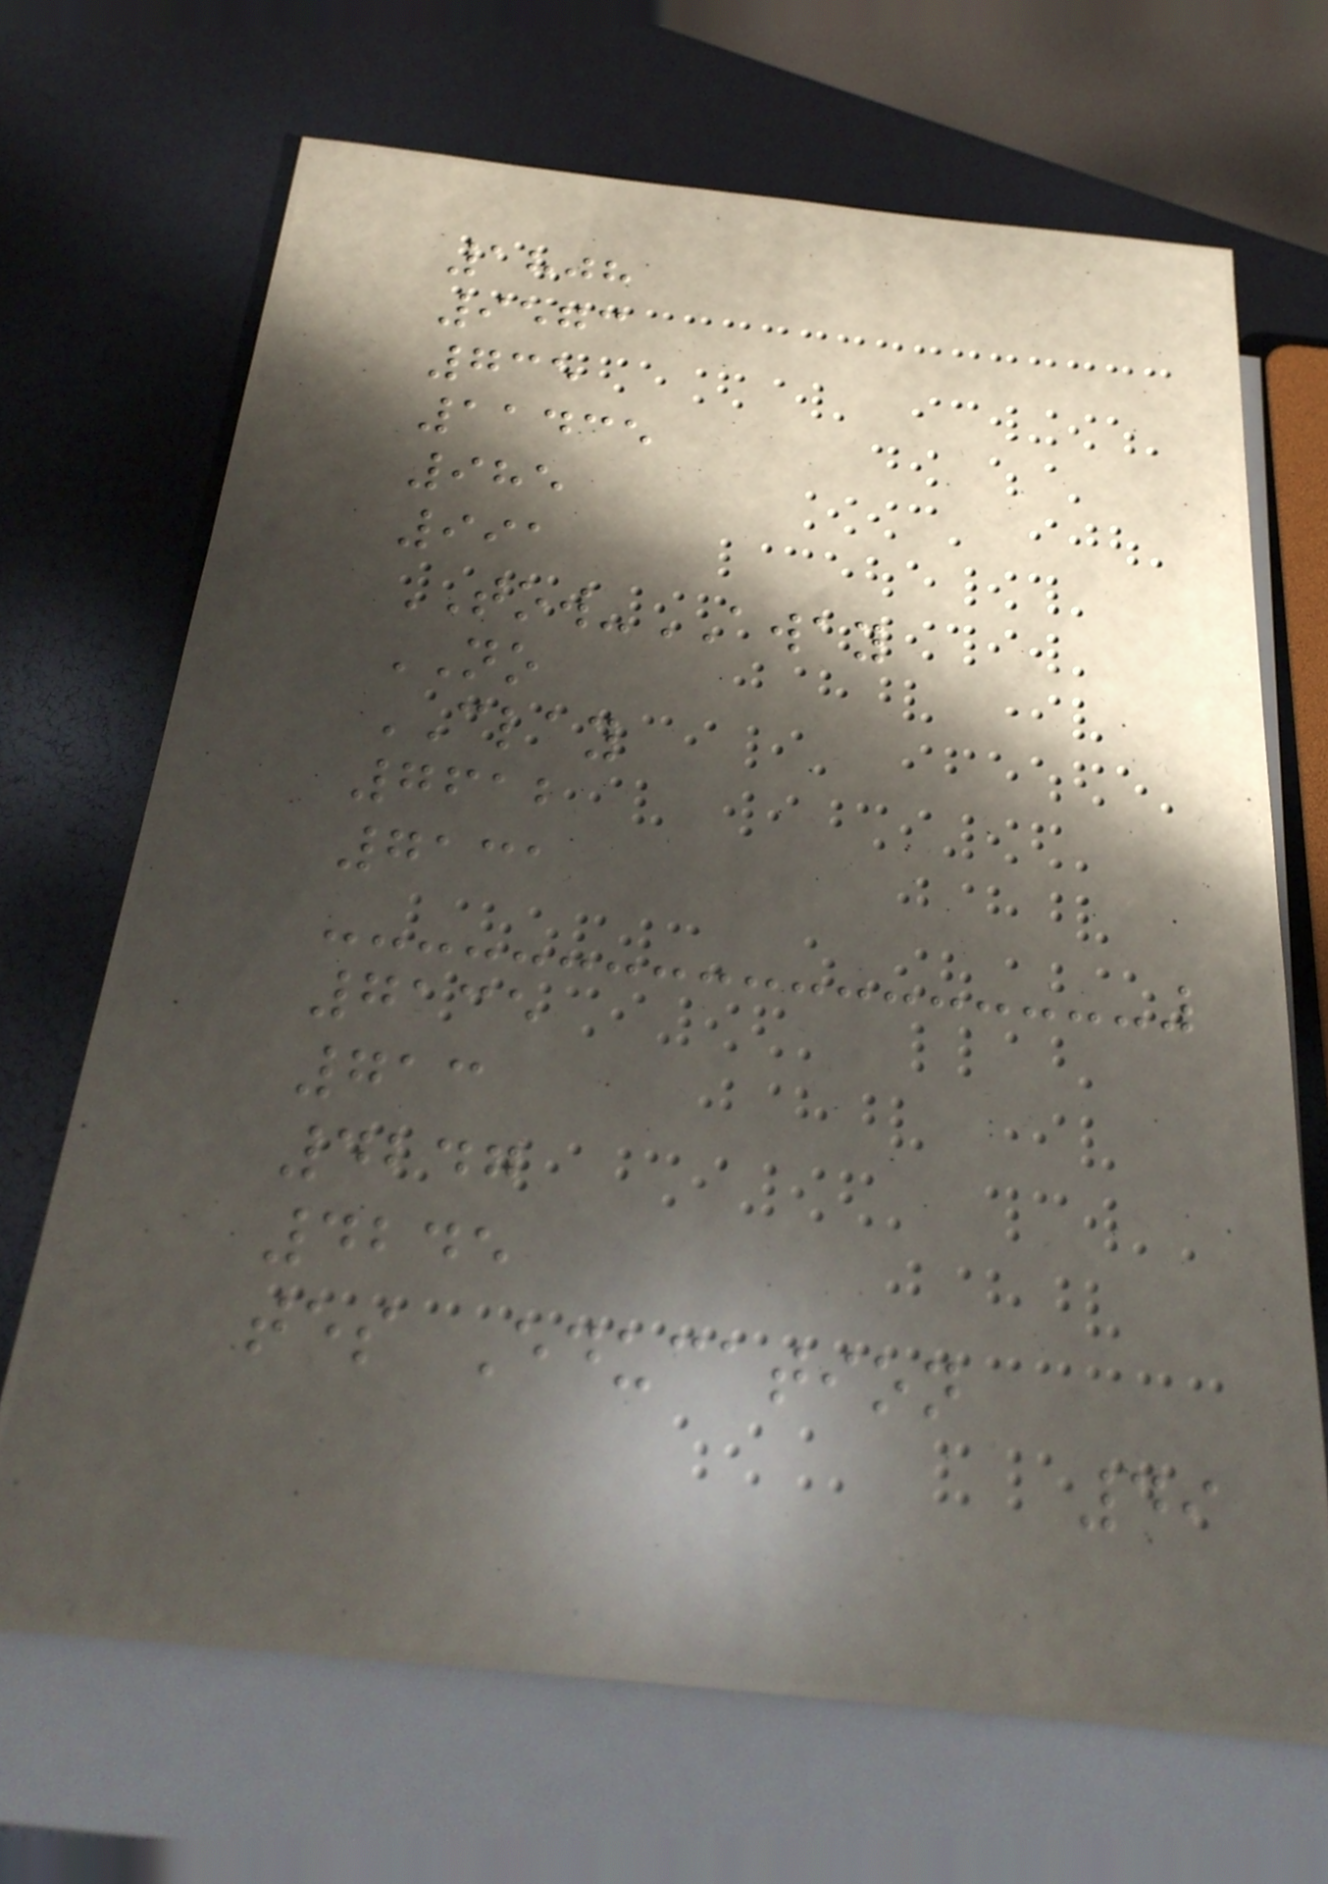1808
9573
735
11435
985
991
TOW-AWAY
NO
CLAY
7612
7131
7135
713
4247
4245
tes Education
49
